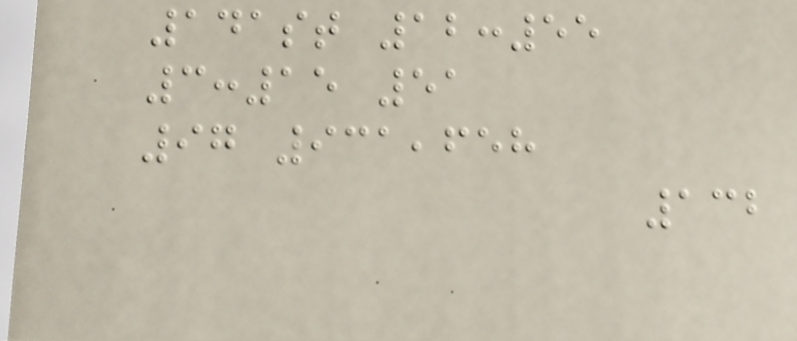141st 12:55
3:15 51
97 931,658
132
